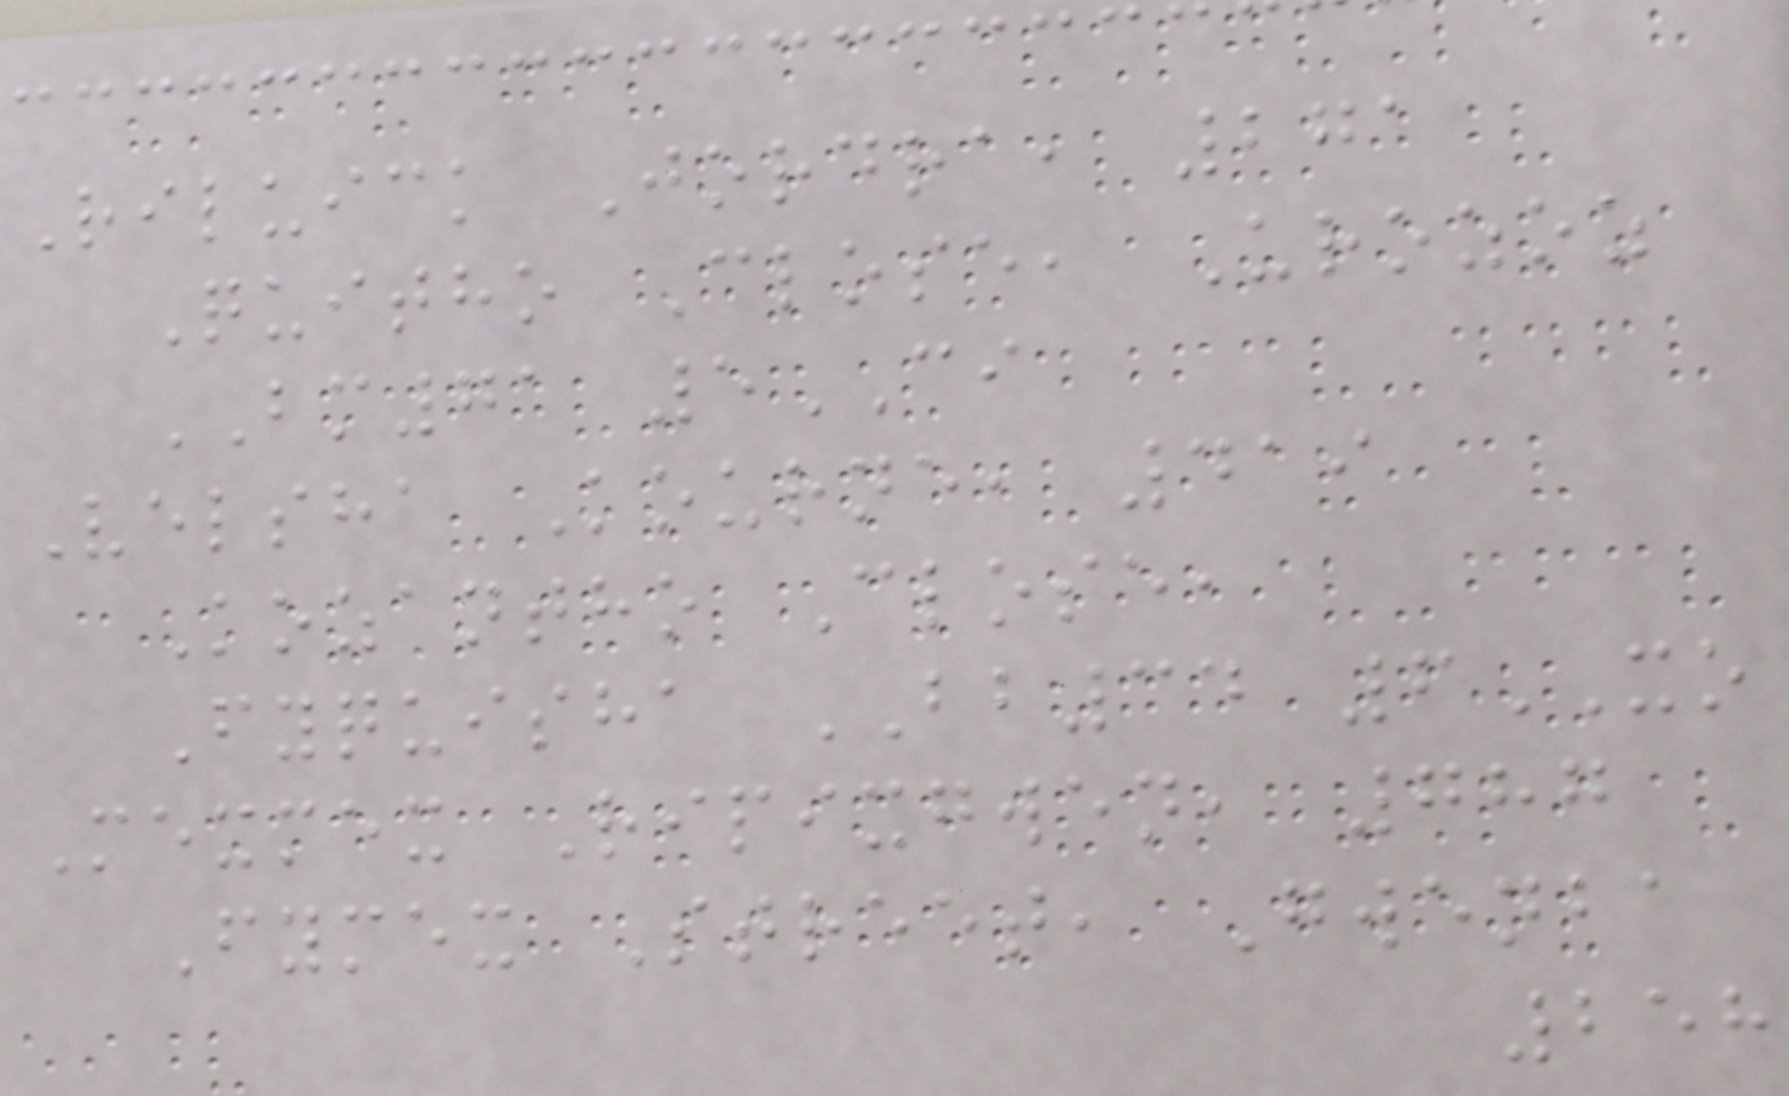Riluick Jordra, 271
Quitho Close, Urozoz
BM71 5CI
Velsha Kourne, 419
Kozantho Close,
Fyquisha BB34 6XO
Mexmex Ripixgwen, 787
Fymex Street, Gwenba
258
